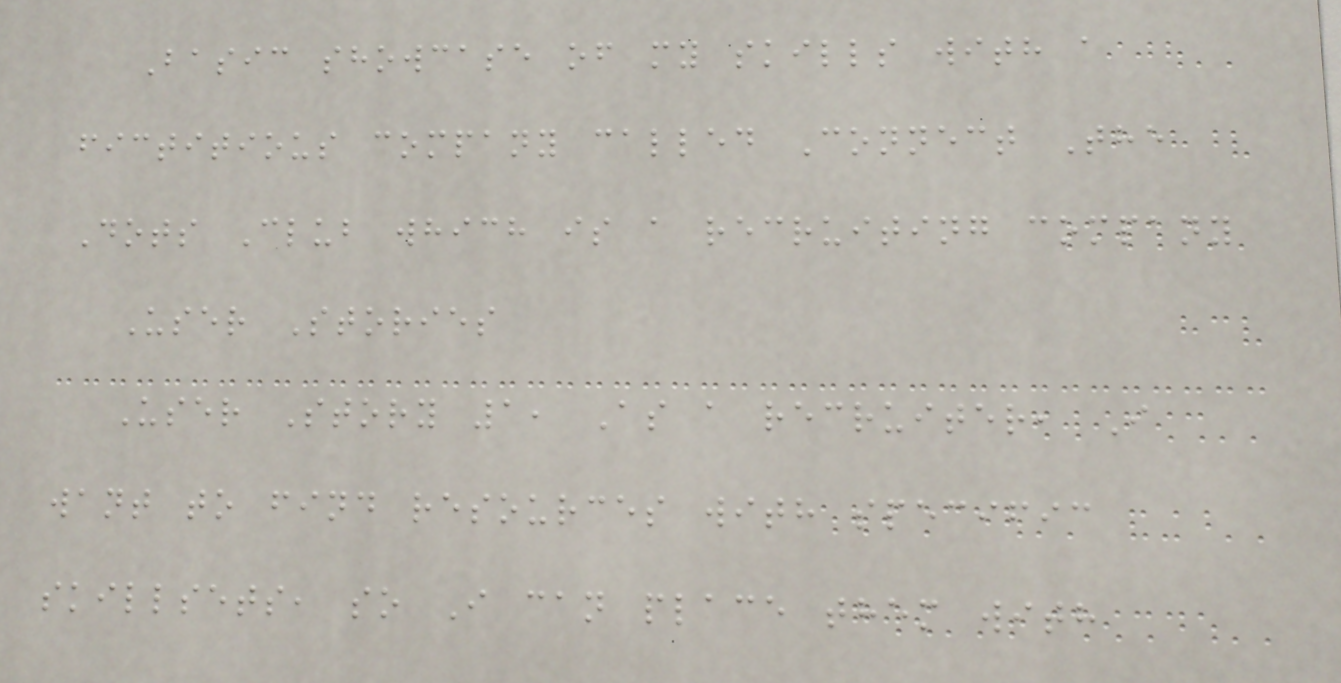Basic showcase of my skills with a
fictitious company called Connect The
Dots Club which is a recruiting company
User Stories
User Story 1, As a recruiter, I
want to find resources with specific
skillsets, so I can place them with
